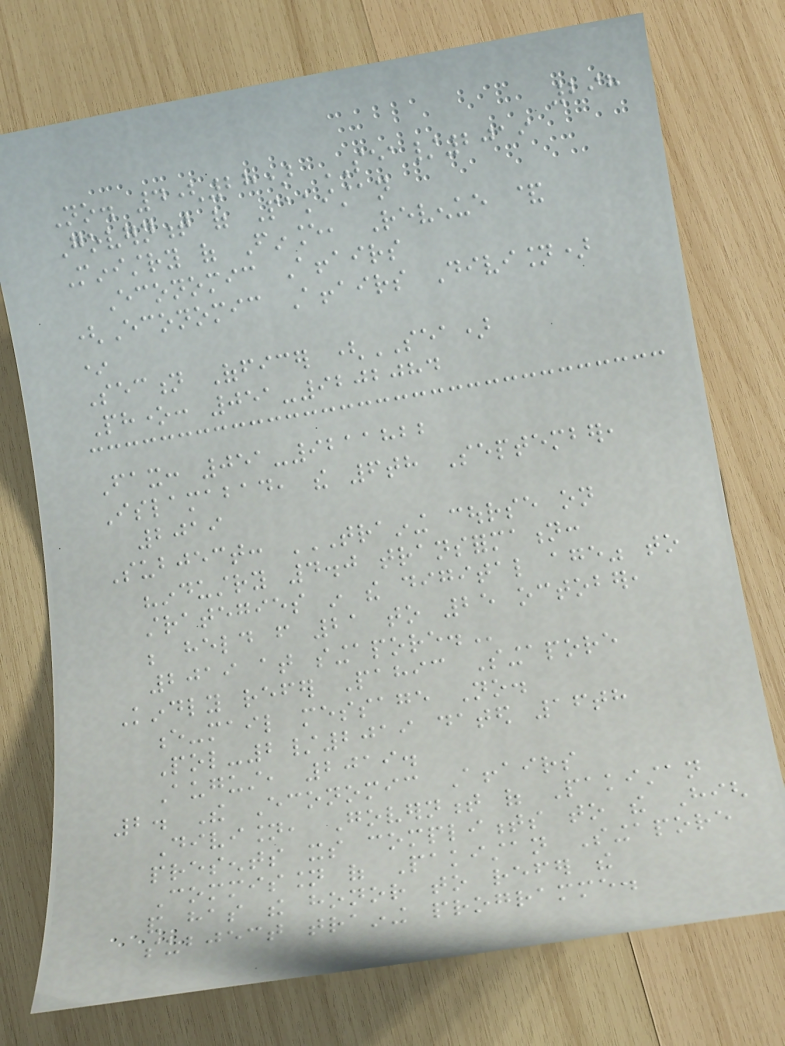298
No. 4(28) SEA/2019
Government of Pakistan
Ministry of Finance, Revenue &
Economic Affairs
(Economic Affairs Division)
*
Section Officer (SEA)
Phone: 051-9202084
Fax: 051-9211822
Islamabad, the 6th September,
2019
Subject: TRAINING COURSE ON
"INDUSTRY 4.0 TRANSFORMATION:
STRATEGIES IN THE DIGITAL AGE" TO
BE HELD FROM 21 TO 25 OCTOBER,
2019 AT SINGAPORE.
Kindly refer Pahic Singapore
e-mail message No.
Pol-2/2019 dated 16th
August, 2019.
2. The Economic Affairs
Division, Government of Pakistan
presents its compliments to the High
Commission of Pakistan Singapore
and has the honor to refer the
subject training programme.
